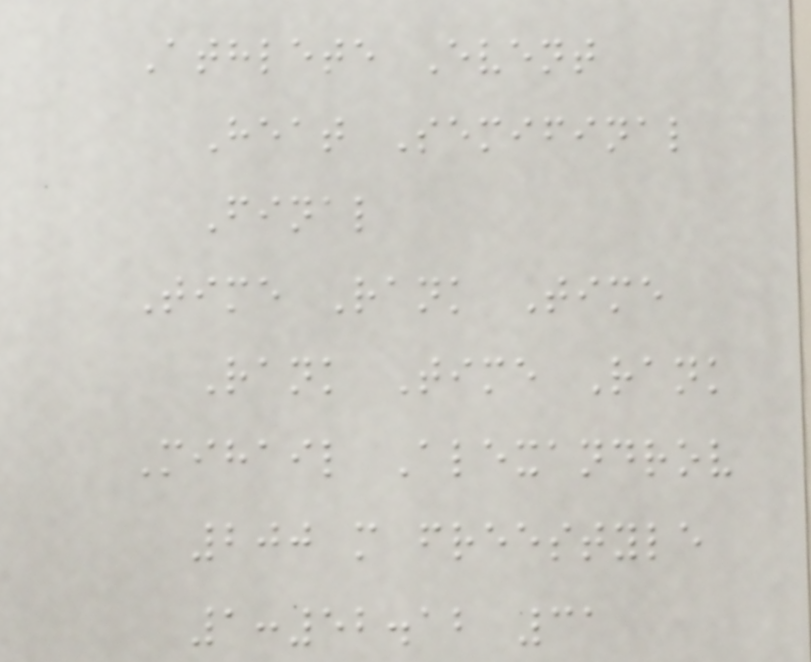Athlete Event
Heat Semifinal
Final
Time Rank Time
Rank Time Rank
Mihail Alexandrov
200 m freestyle
1:52.12 31
